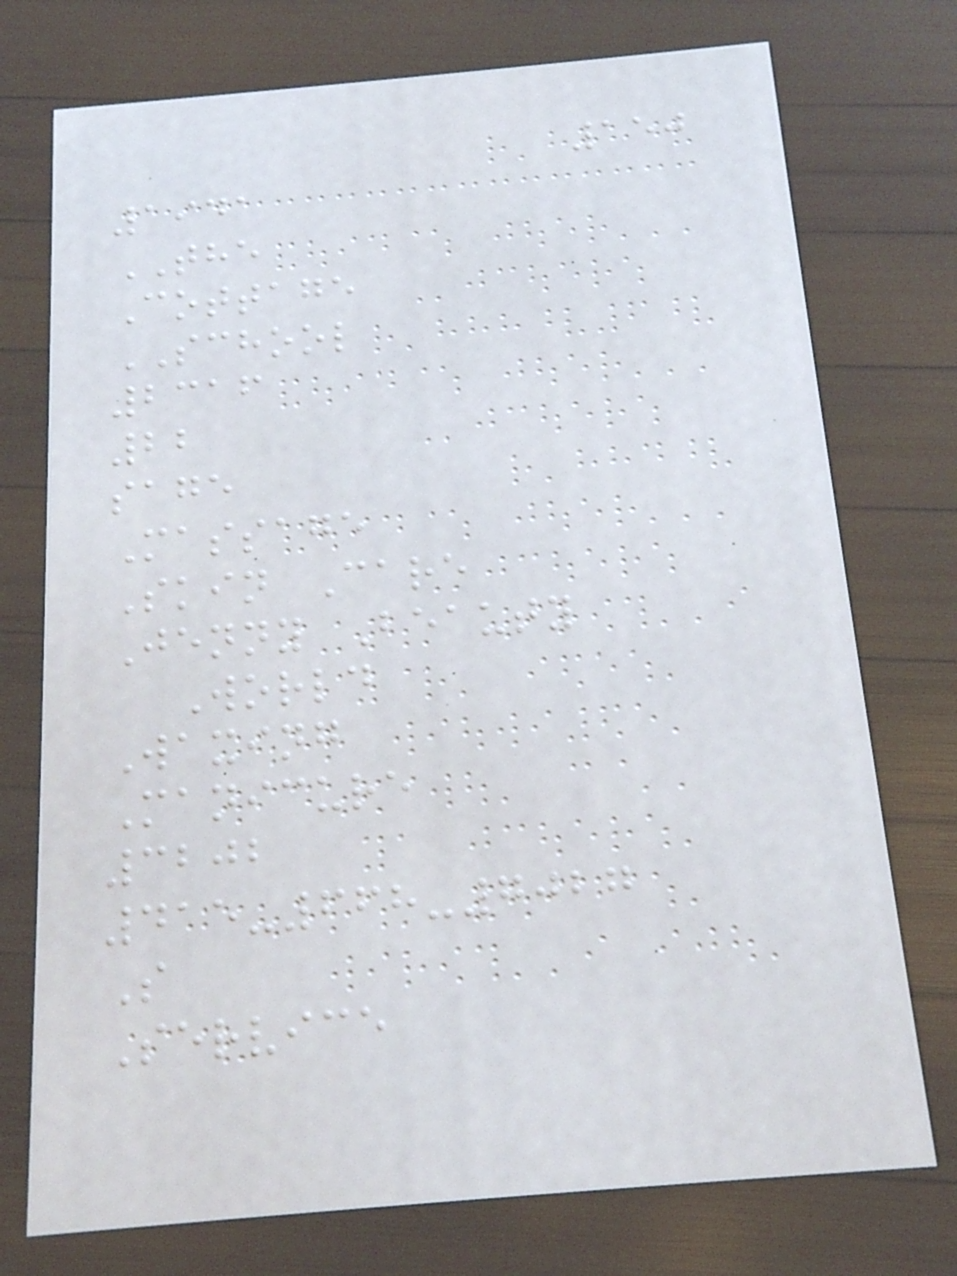150
1941
THE
Cottage
SCHOOL
2316
22
sage
Massage
Skin Care
Jenny Beauty
World
Waxing
Manicure
3202
415-668-7027
S
Service
